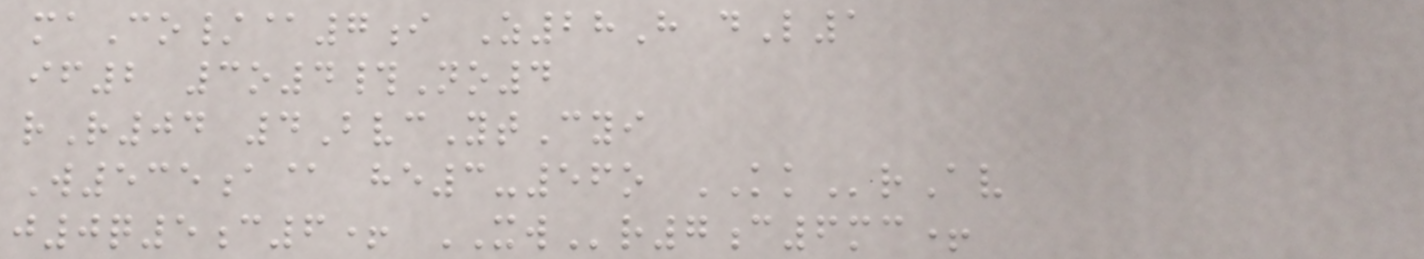maCo/@7i Z28H dL1
if2 3o4#No4
rR04 4BvcYtCyi
W535a@ he3-56o KKrAv
j0q5c6+ XWr7c6mc+
